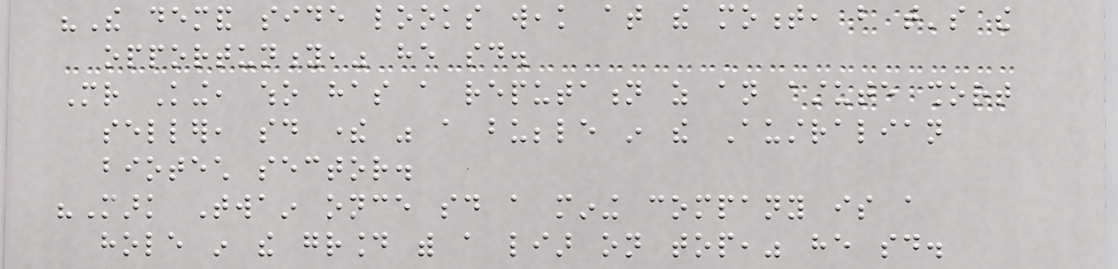"The demand side looks weak at the moment, but that's the
opportunity," he said.
Mr King, who has a reputation as an astute short
seller, said there was a bubble in the Australian
biotech sector.
"Mark Twain once said a mining company is a
hole in the ground with a liar on top," he said.
